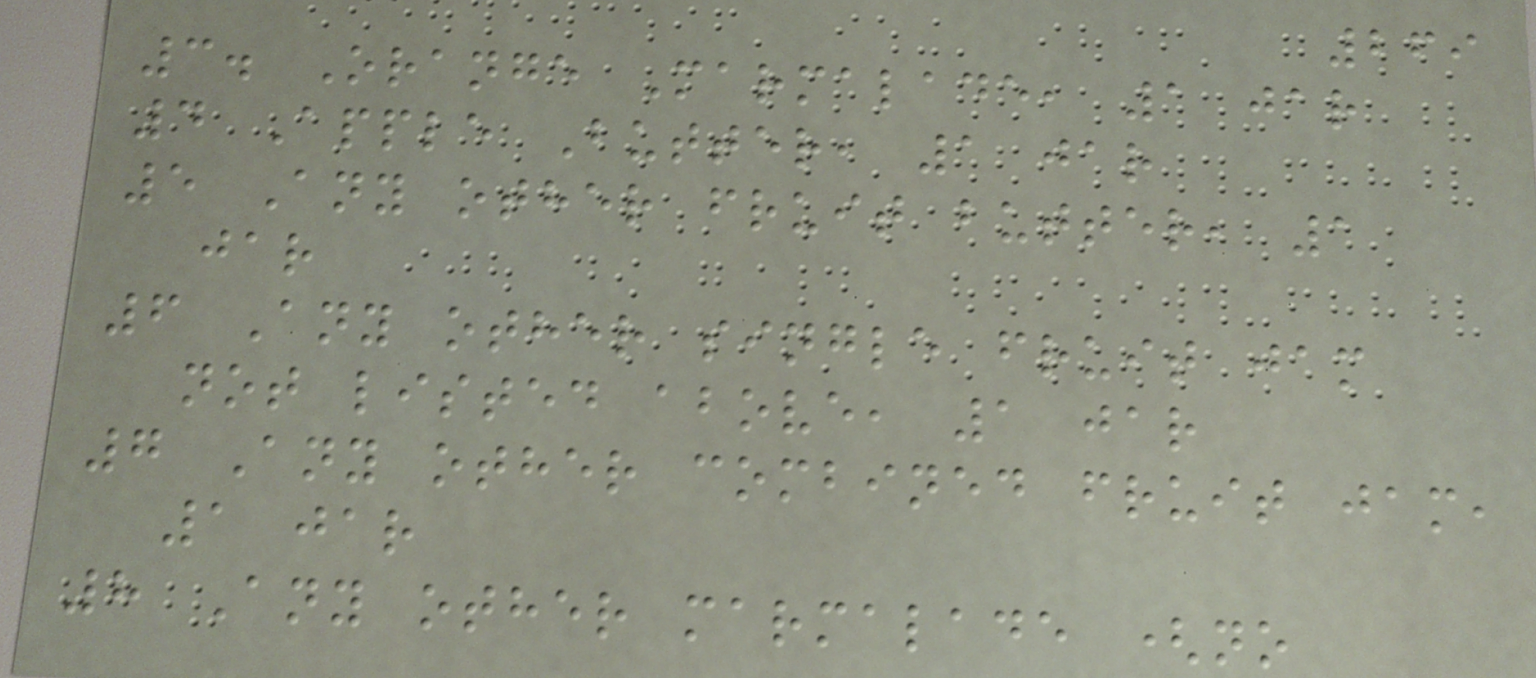269
3. Orange Marmalade, 1 jar
4 Apple Butter, 1 jar
5 Any other fruit butter, 1
jar
6 Any other single fruit jam
not listed above, 1 jar
7 Any other combined fruit jam,
1 jar
8 Any other marmalade (no
